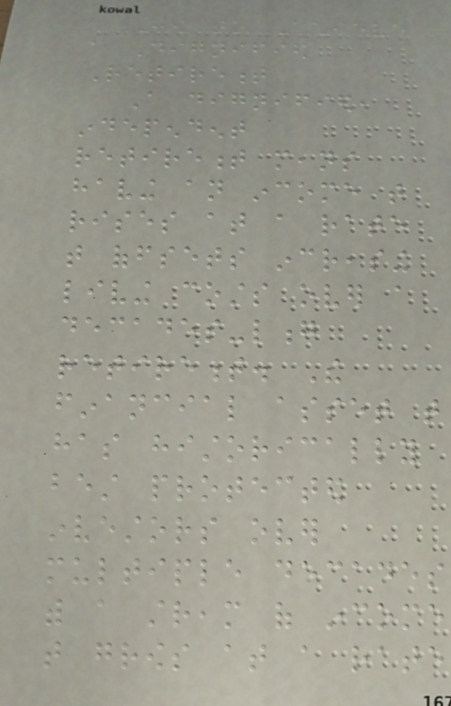How to Achieve
a Dignified
Retirement
A dignified,
independent
retirement means
having an income that
rises at a rate
that offsets increasing
living costs over a
decades-long
retirement. The
financial asset that
has historically
best protected
investors over
multiple decades
with a stream of income
that grows at a rate
